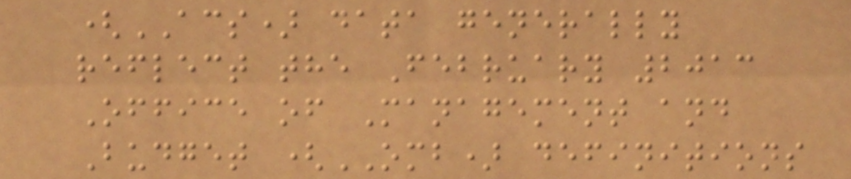(ACS) data generally
reflect the February 2013
Office of Management and
Budget (OMB) definitions
